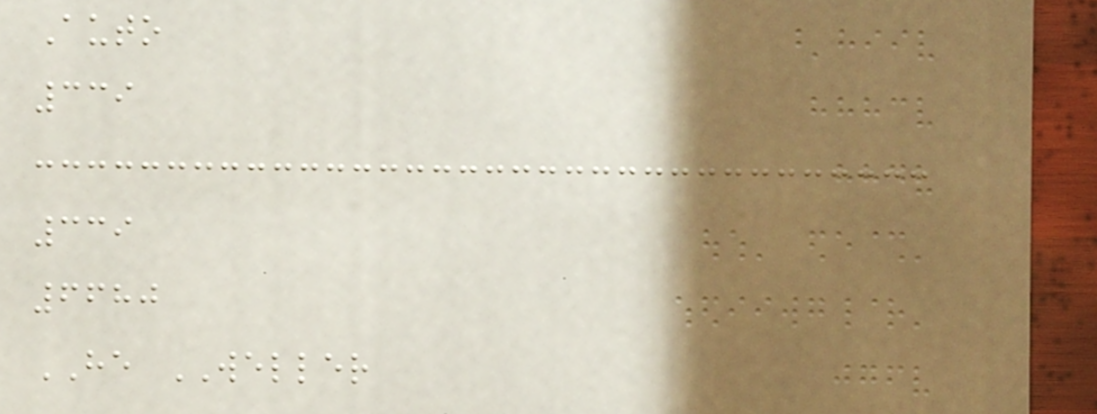Auto
339
339
6680
HE WELLER
